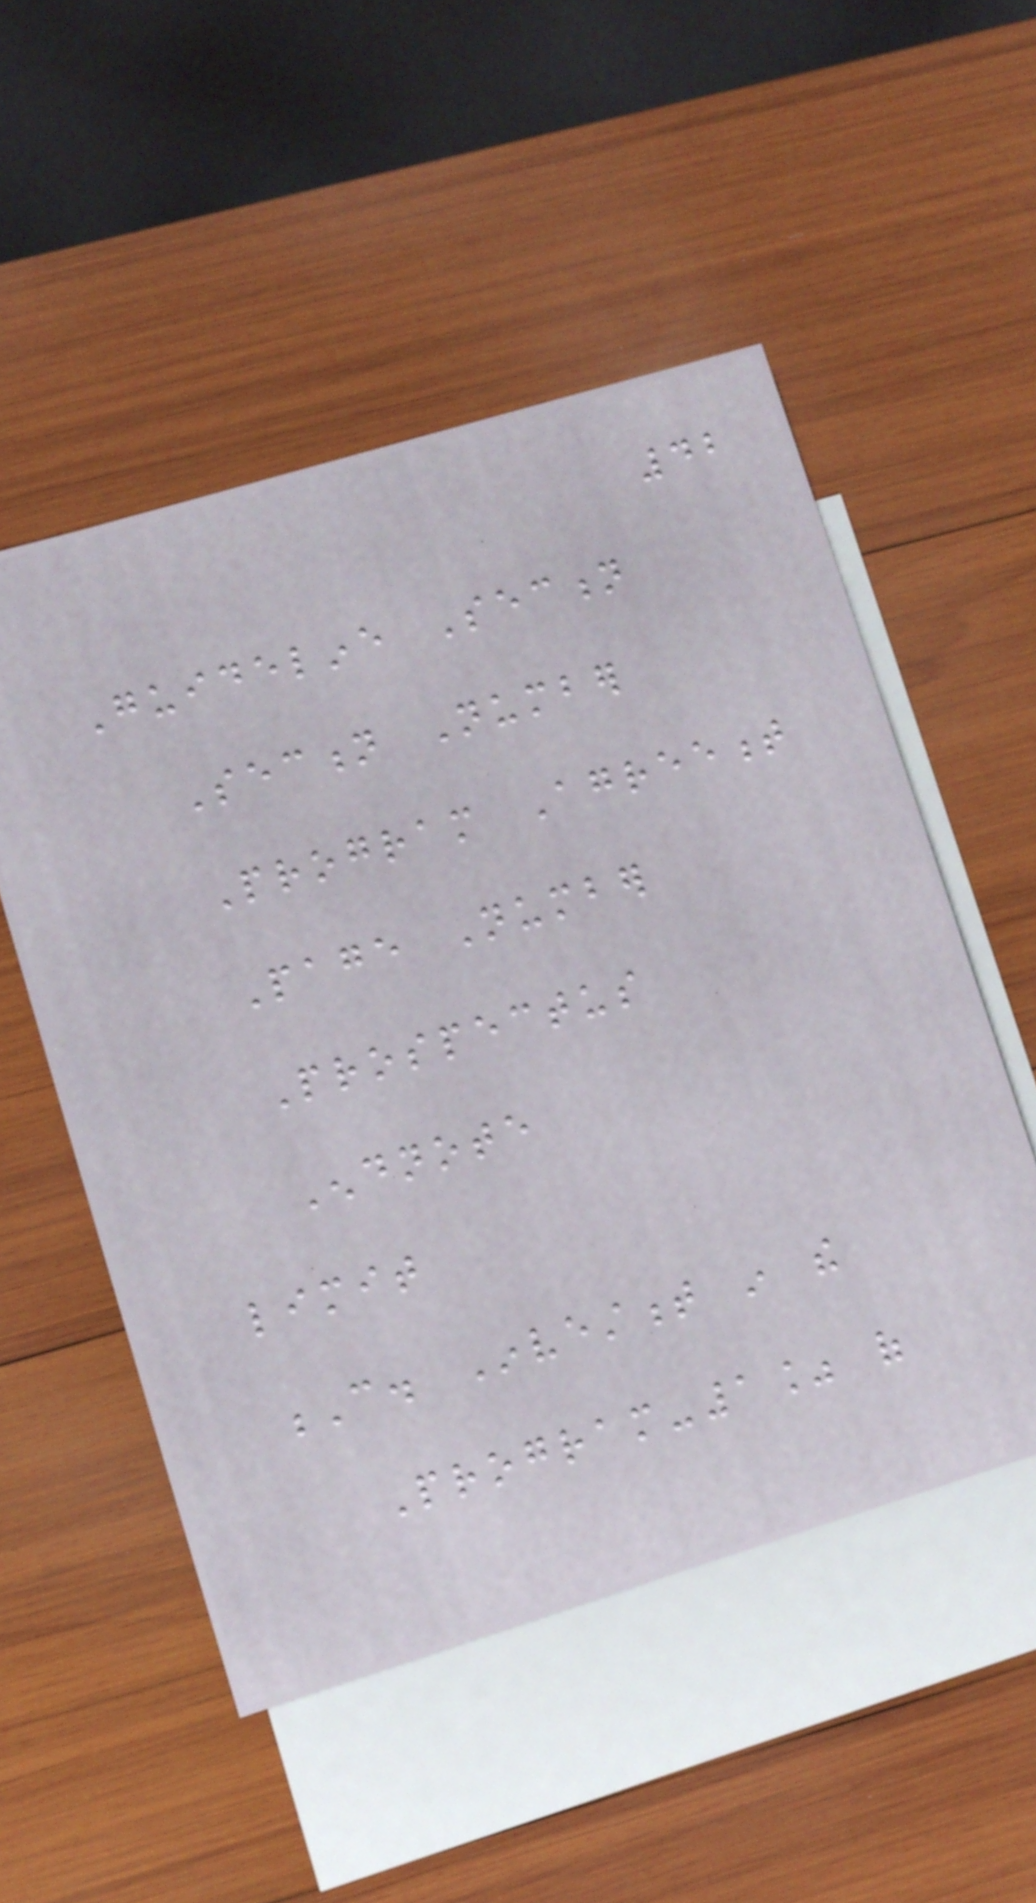42
Guideline Section
Section Number
Program Agreement
Page Number
Prospectus
Endnote
limit
C. Investment in the
Program-1% of
